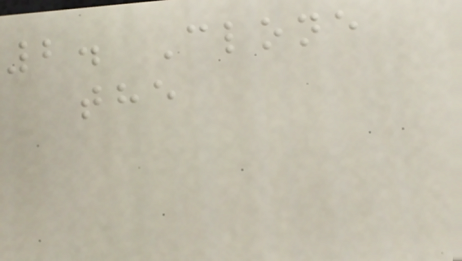2. Clone
the
